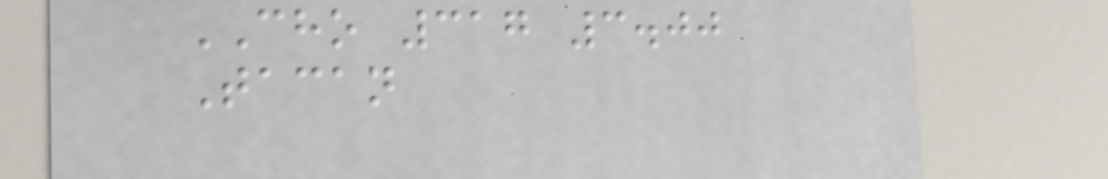CHO 317 3.00
Tacan
